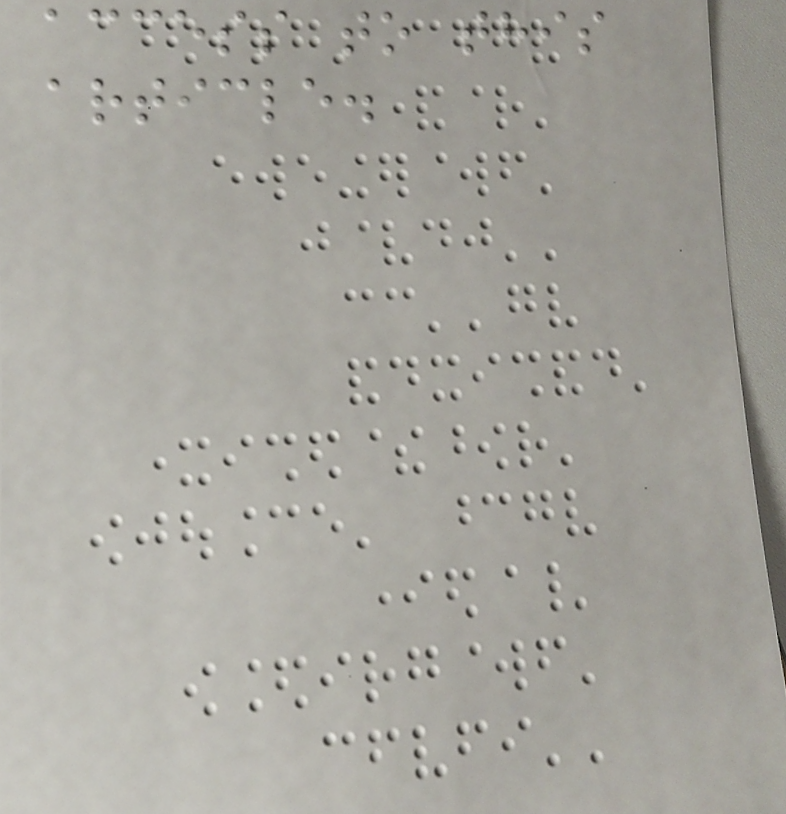access to this
article.
